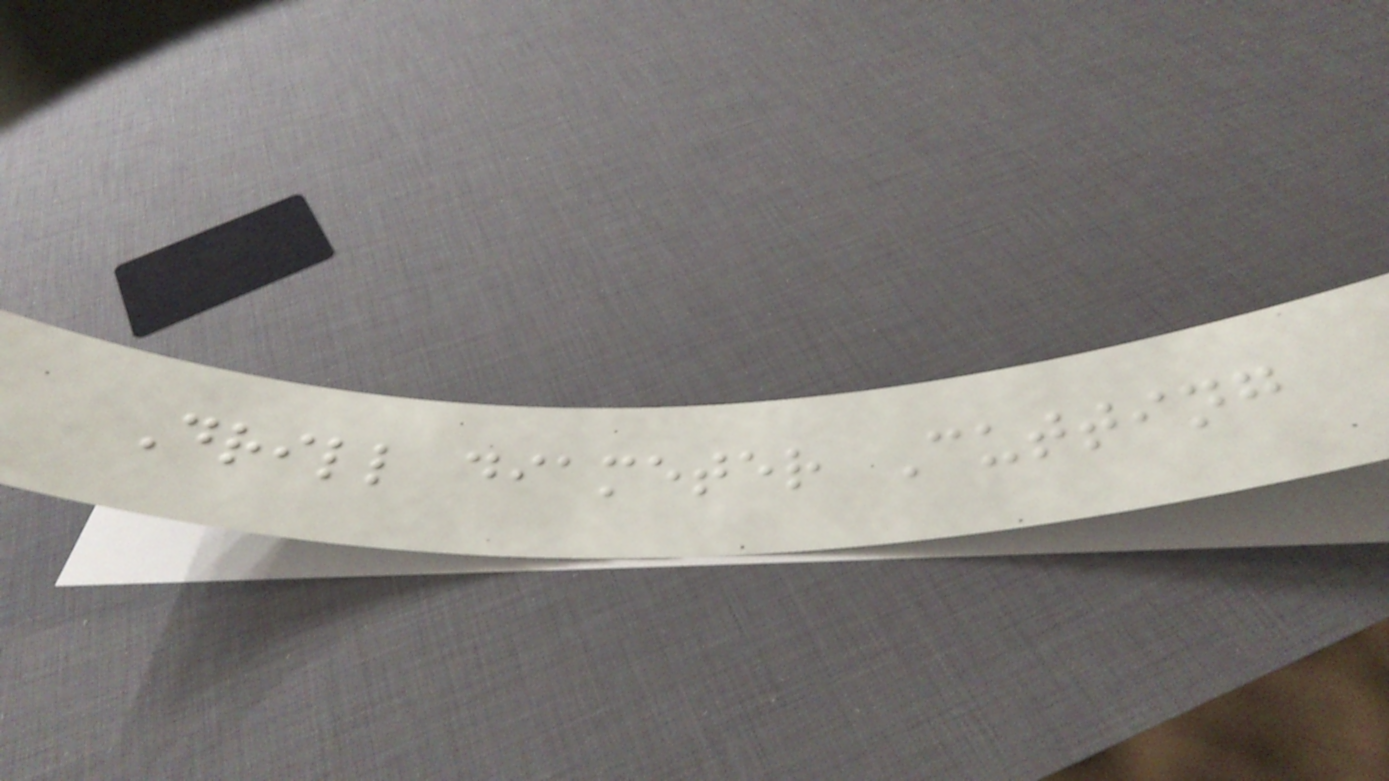Drill diameter Cutting
